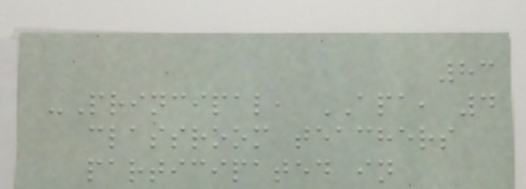83
-Principal, APA, 4
classroom teachers
participated in
